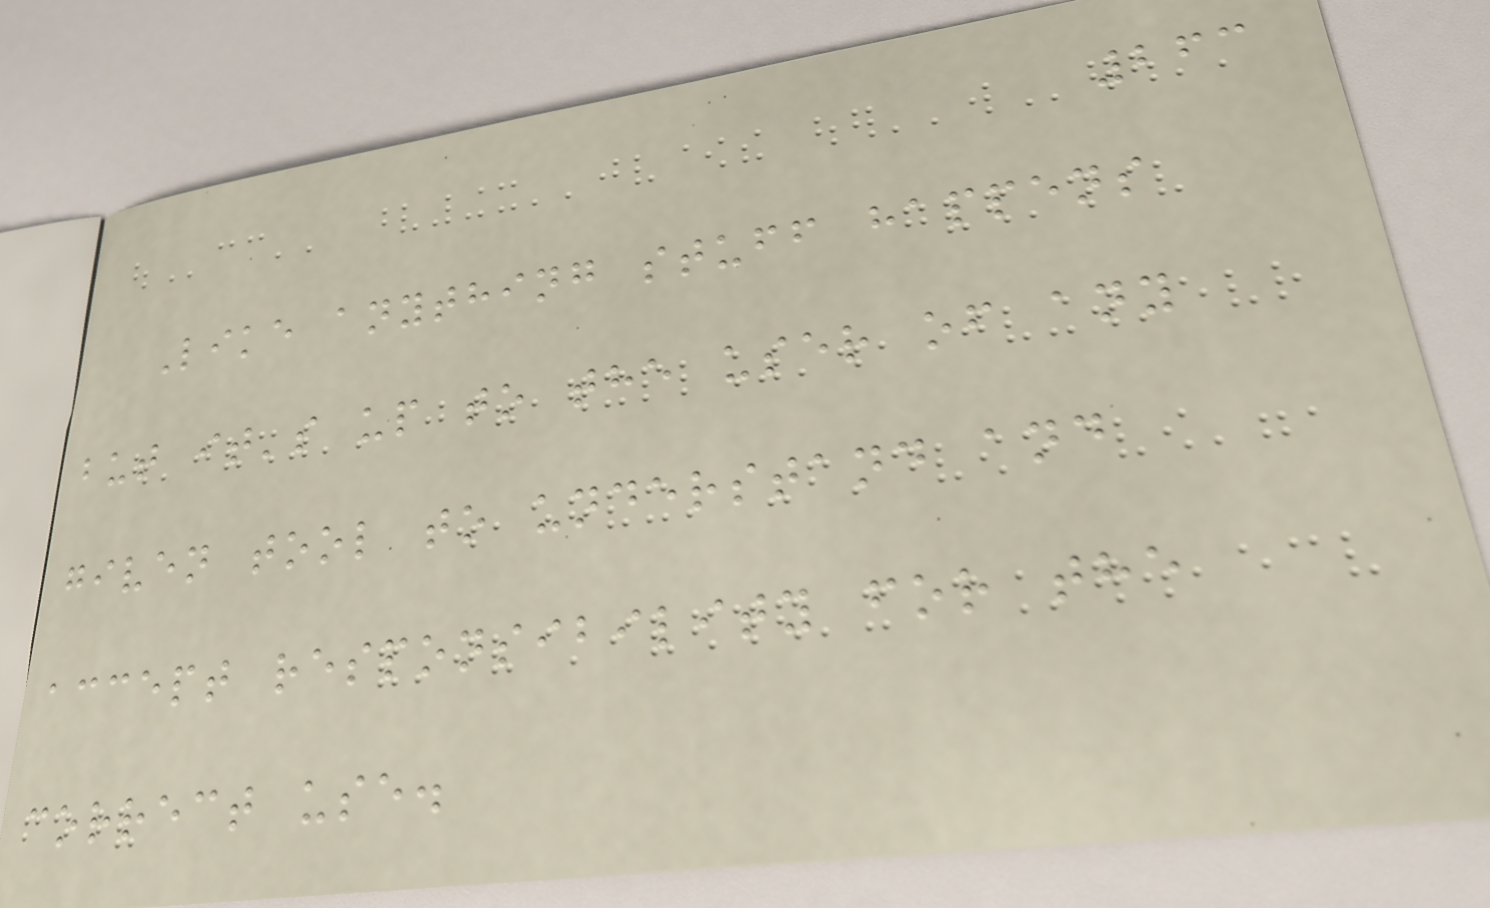263
Like anything stuff happens
but it's up to the user of any
given tool to understand and
accept responsibility for the
correct use.
